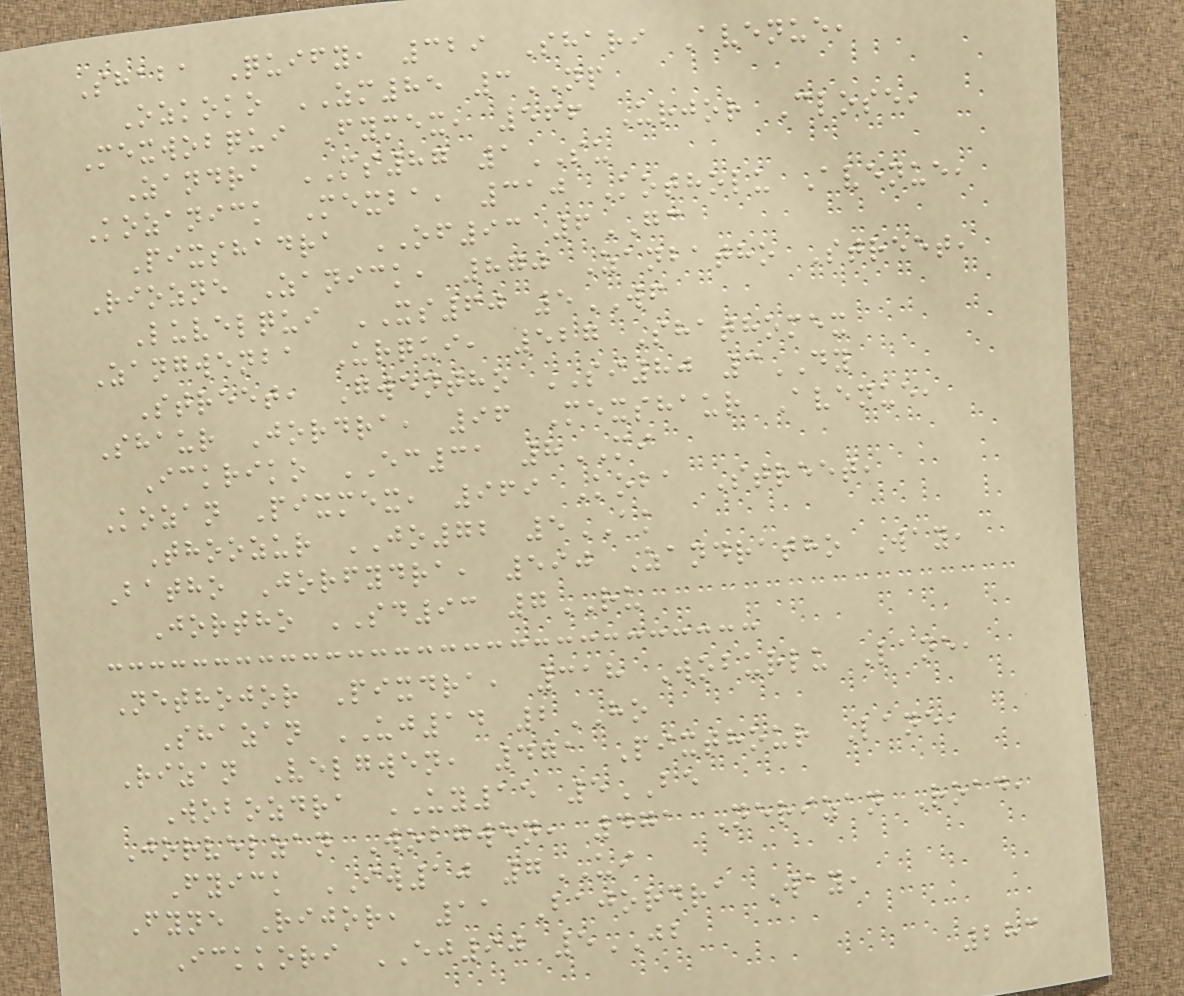Shaba Quify, 329 Shari Avenue,
Ozkoko ZM85 3NP
Mexwobqui Fymex, 566 Urjor Close,
Zandra MS87 1SU
Kozanick Mexba, 310 Kotholu Avenue,
Pixshadra OF93 6GC
Riozne Zanick, 870 Zanbatho Street,
Luvelqui XS60 5WF
Zangwenba Urqui, 527 Shathomex
Street, Gwentho SI80 3DY
Shaur Jordra, 96 Mexshaur Avenue,
Ickriko EC31 8MI
Kozan Pixmex, 969 Koba Street,
Thoozur JO72 5AK
Batho Jorfydra, 590 Zandratho Way,
Jortho SD93 7RU
Nethojor Pixdra, 318 Woburlu Lane,
Shazan UJ14 2HO
Rizan Velgwen, 471 Pixthour Lane,
Wobozdra UY15 5BE
Jorvelzan Wobgwen, 471 Nerizan Road,
Fyick IW10 7UI
Fyne Rijor, 11 Bajordra Way,
Ickkori EJ90 5JB
283
